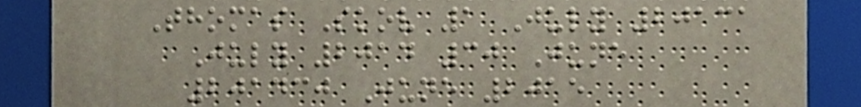Thomas Skov 1 July 20131
July 2014 30 June
201430 June 2015
